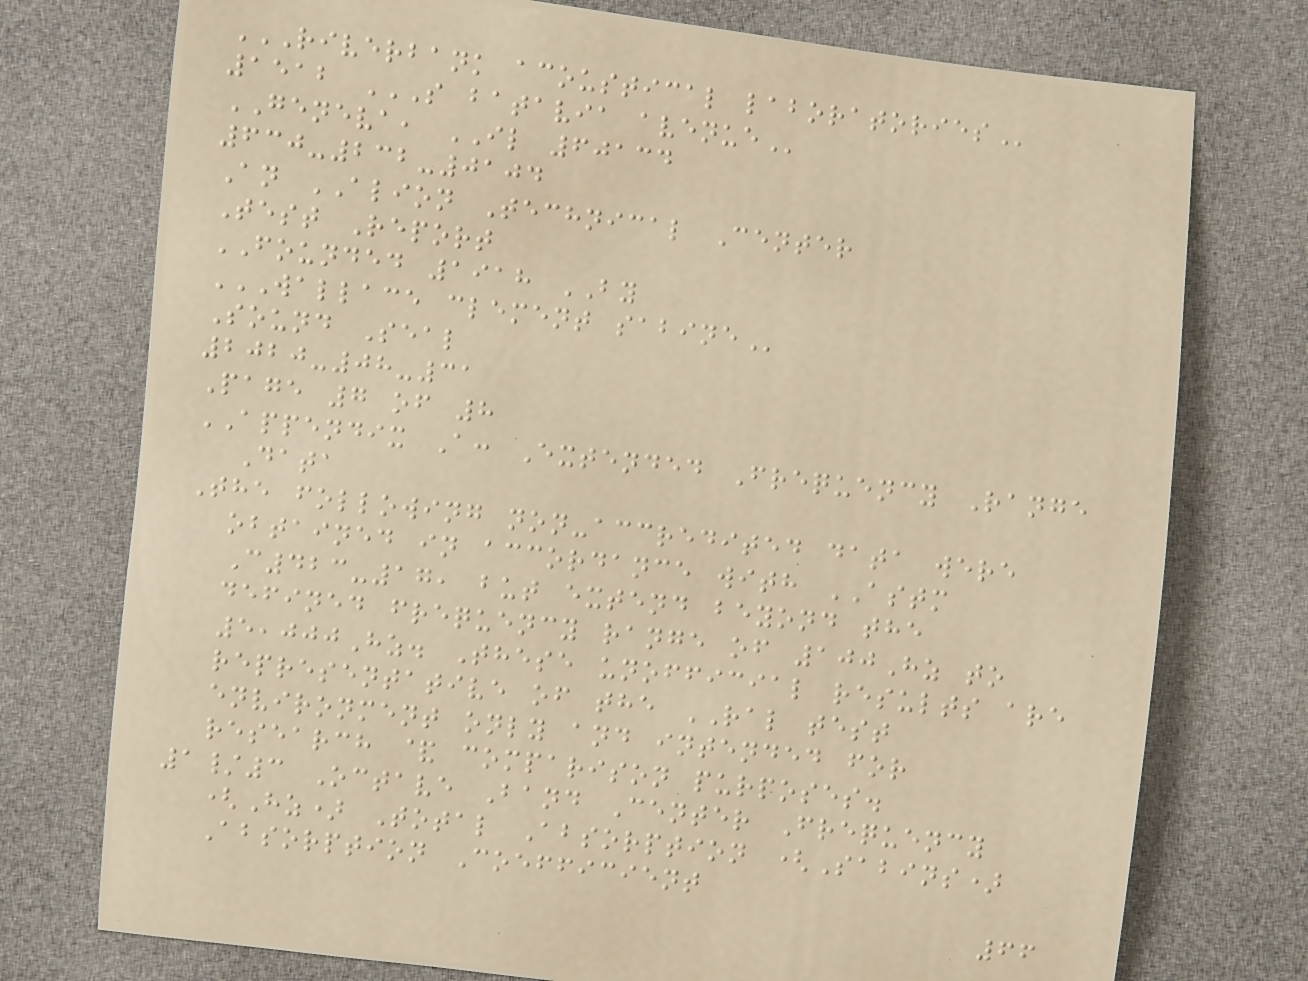RIVERBANK ACOUSTICAL LABORATORIES
1512 S BATAVIA AVENUE
GENEVA, IL 60134
630-232-0104
An ALION Technical Center
Test Report
FOUNDED 1918 BY
WALLACE CLEMENT SABINE
Sound Seal
2020-08-31
Page 7 of 8
APPENDIX A: Extended Frequency Range
Data
The following non-accredited data were
obtained in accordance with ASTM
C423-17, but extend beyond the
defined frequency range of 100Hz to
5,000Hz. These unofficial results are
representative of the RAL test
environment only and intended for
research & comparison purposes.
1/3 Octave Band Center Frequency
(Hz) Total Absorption (Sabins)
Absorption Coefficient
66
